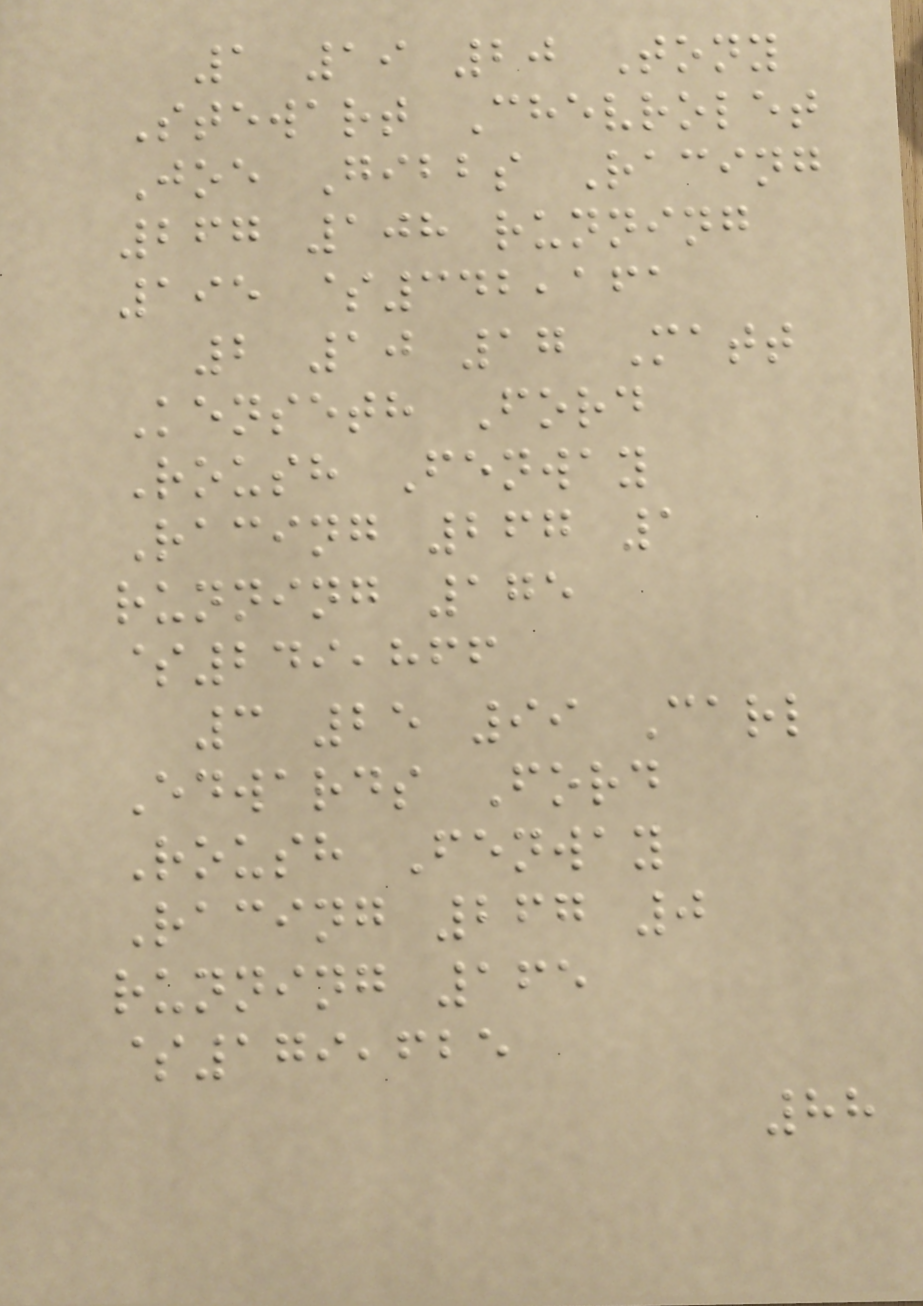1 19 20 Tony
Stewart Chevrolet
Joe Gibbs Racing
267 108 running
195 $342,161
2 10 17 Matt
Kenseth Ford
Roush Fenway
Racing 267 1
running 175
$249,866
3 25 99 Carl
Edwards Ford
Roush Fenway
Racing 267 0
running 165
$179,625
88
